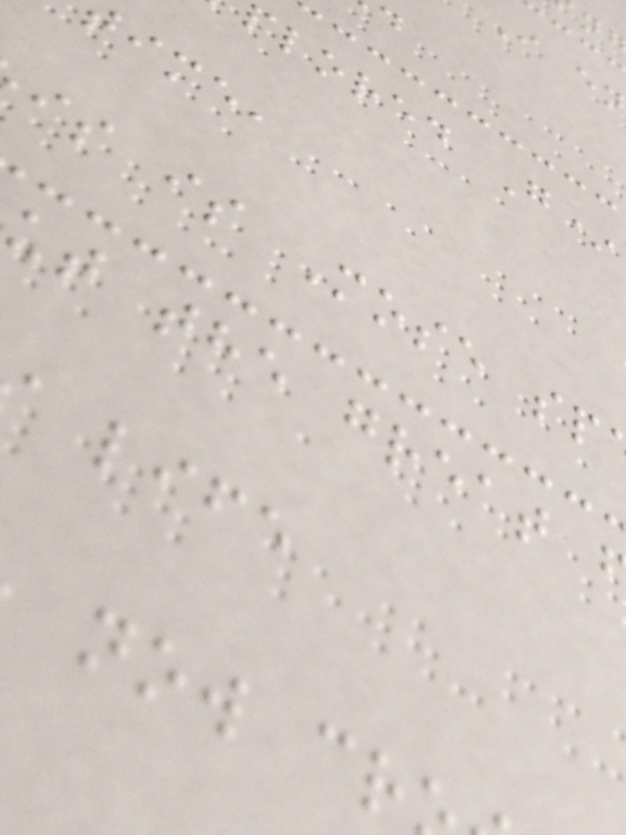plored G*
ime,
is is Mose sp
ut the great
life
